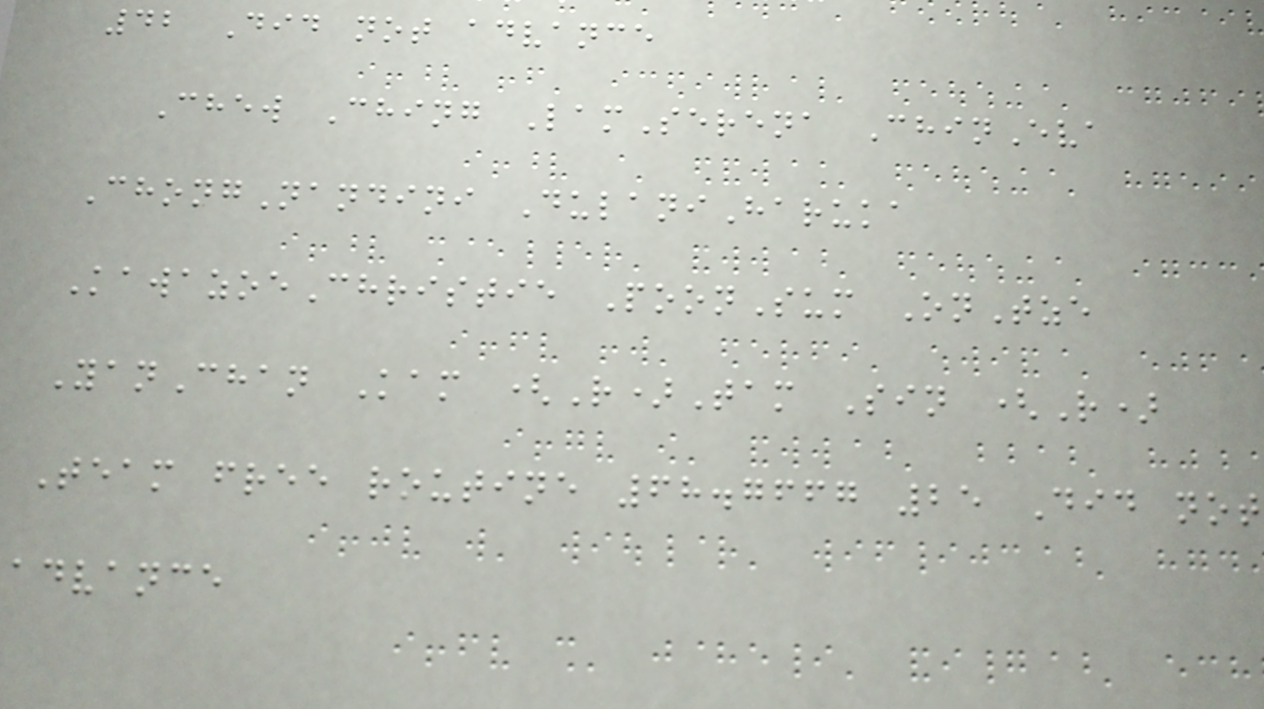42 Did not advance
Chew Ching LamSerena ChinEva
ChongNandini DulaniHaruka
KawazoeChristie PoonSum OnTze
YanChan Kam (R)Tam Sin (R)
Team free routine 68.7667 25 Did not
advance
